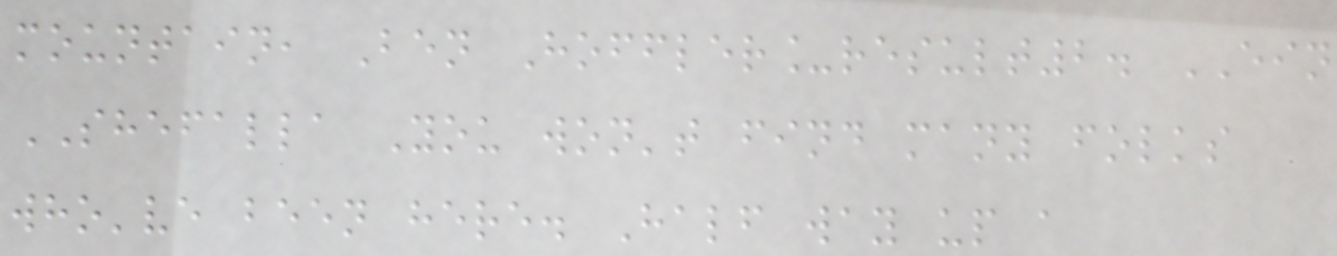mountain, Ben Hoffler_result2. EIN
SHEFALLA You won't find many folks
who've been here. Half way up a
